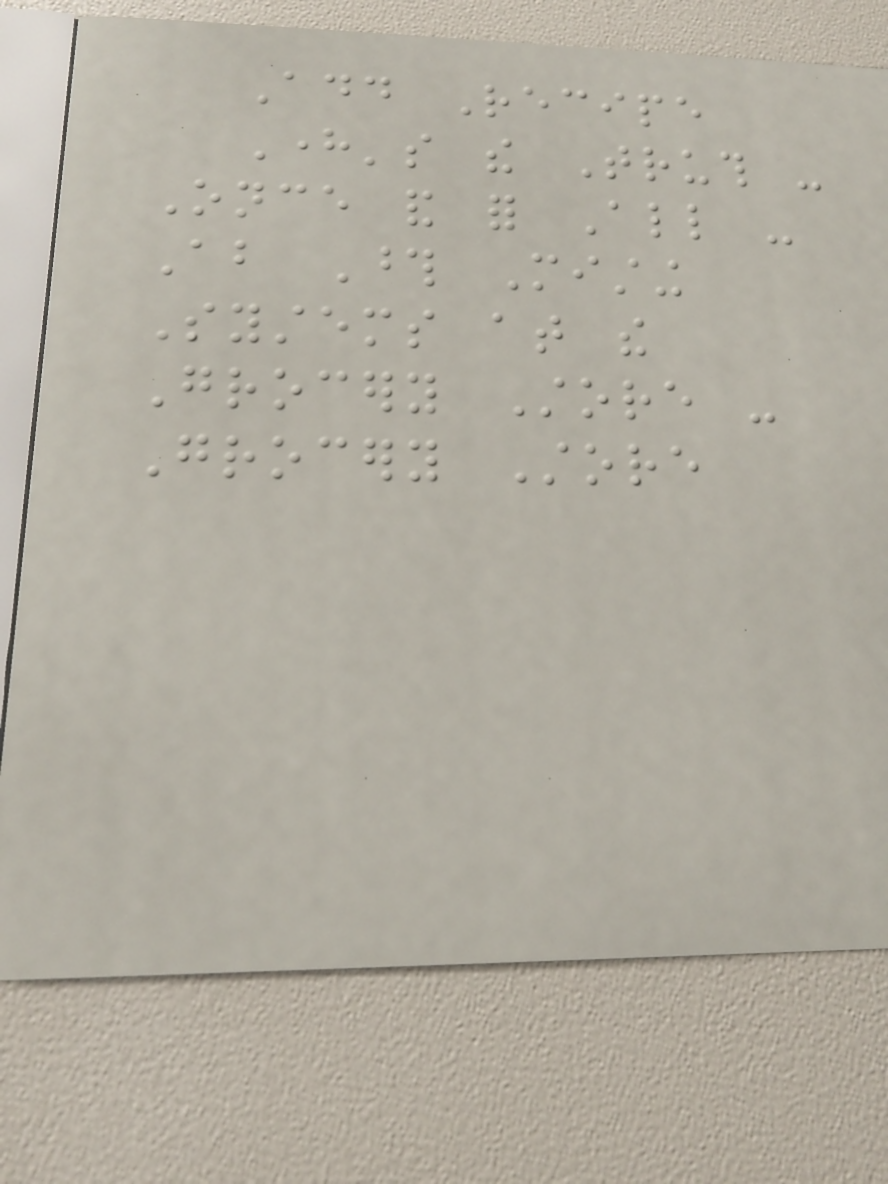Add Recipe
Here's the Truth -
Once and for All -
About Those Misting
Systems at the
Grocery Store -
Grocery Store
